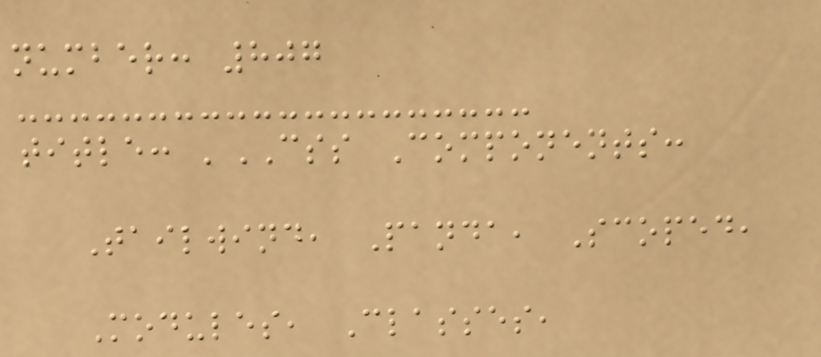number: 807
title: 'CSS Components:
Tailwind, Panda, Scoped,
Modules, Classes,
